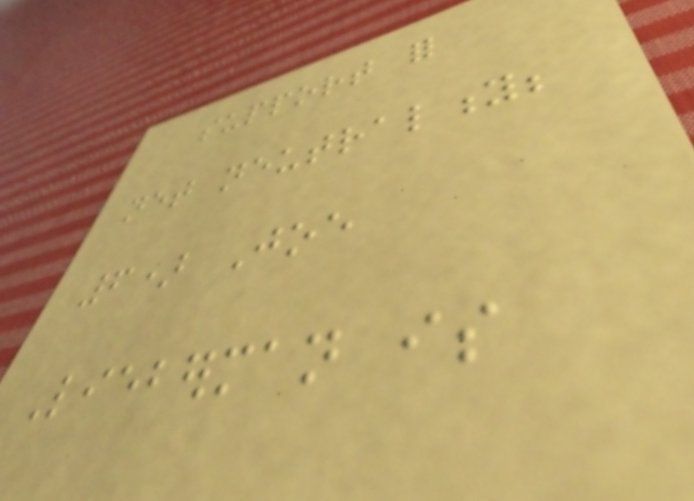support for
net neutrality;
6) Joe
Lieberman is
